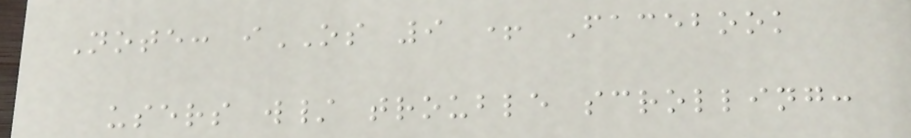Note: iOS 9 + Facebook
users w/ trouble scrolling:
